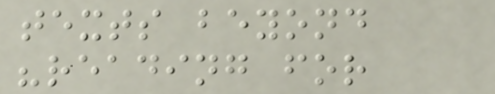texts beyond
"reading for
